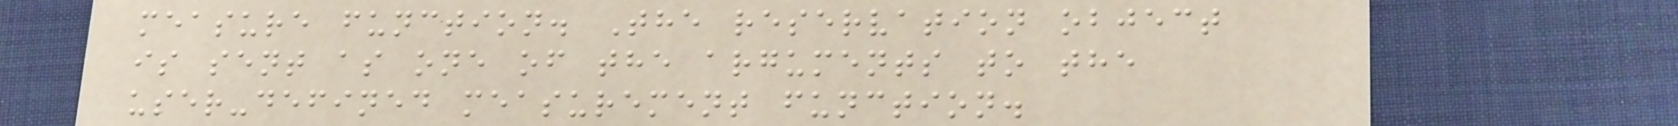measure function. The reservation object
is sent as one of the arguments to the
user-defined measurement function.
